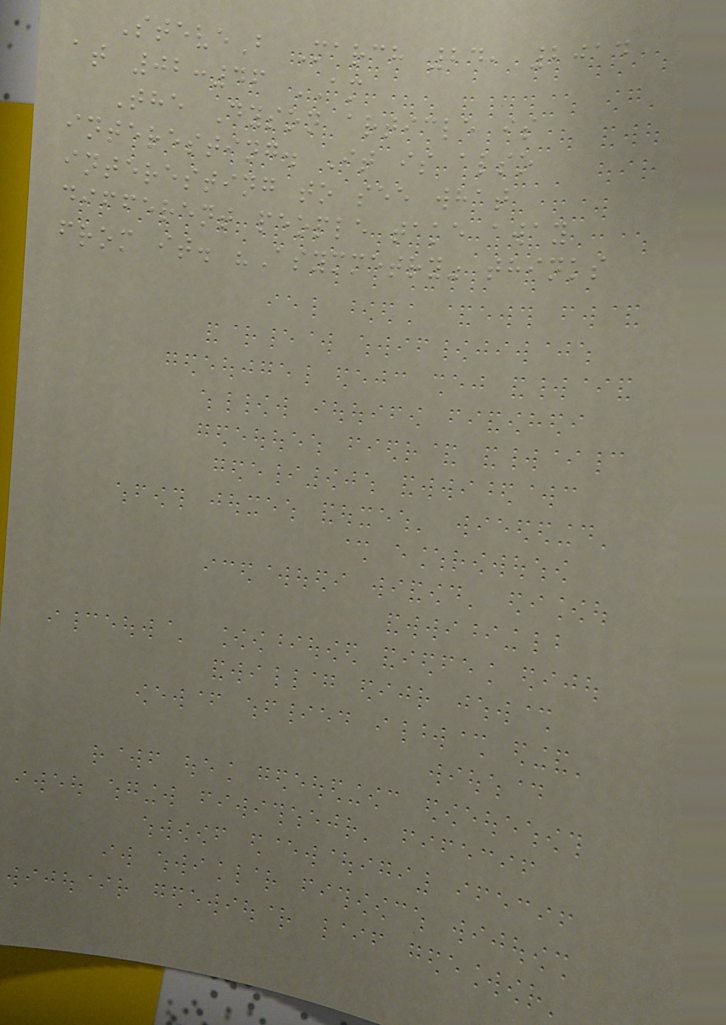SteveB March 24, 2014
at 02:46 AM
The Dyson article is
interesting. It is also
interesting to see what
different people take away
from it. "Asymmetry" thinks
